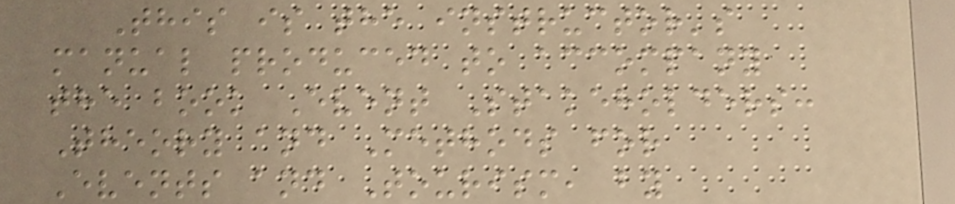This is the instructor's
manual produced to accompany
the book Event Stakeholders:
Theory and Methods for
Events and Tourism, by
